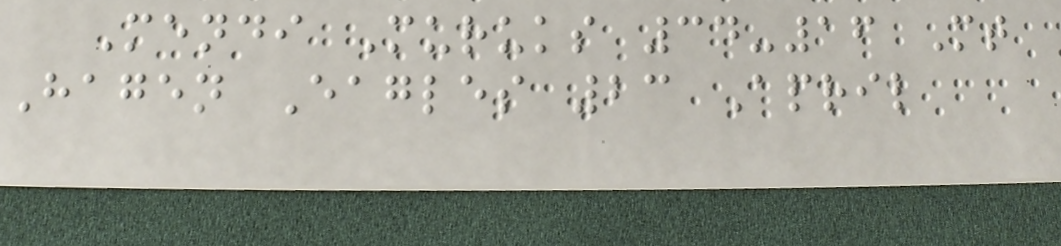Mendi Muruks 34-16 Mt
Hagen Eagles 23 April
